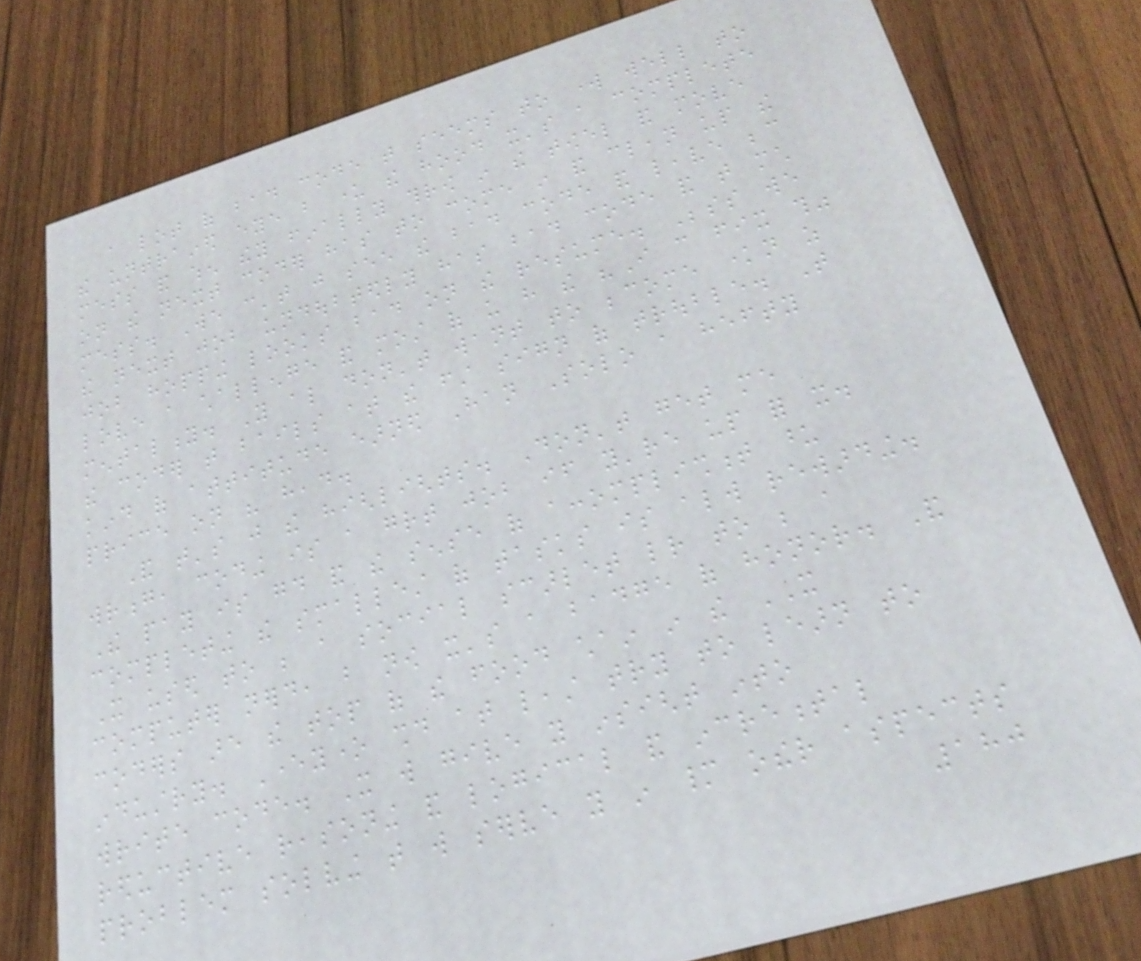a lot of bad code that seems to work well to
the untrained eye but under the hood it's a complete
mess and when they finally throw in the towel and move
on the next coder has to come in and clean up the
mess. We can't just see the bad code and leave because
the next job undoubtedly has bad code and that much
job hopping looks bad on the resume. Besides we
love a challenge and most of us have the "I can fix this"
mentality. You also don't want to become known as
the coder that bails at the first sign of trouble. That
kind of attitude earned Han Solo a hefty
price on his head.
And that's just the highlights. Don't get me
wrong, coding is a great job if you're up for it.
The pay is good and the sense of accomplishment upon
completing the smallest of tasks is always rewarding.
It used to be a social scarlet letter to be a
computer nerd, but now it's a badge of honor. And
coders are the top of the food chain in the IT
industry. Everyone should at least try to learn to
write code. It will give you insight into
reductive reasoning and logical and incremental
problem solving that will serve you in many other aspects
180
